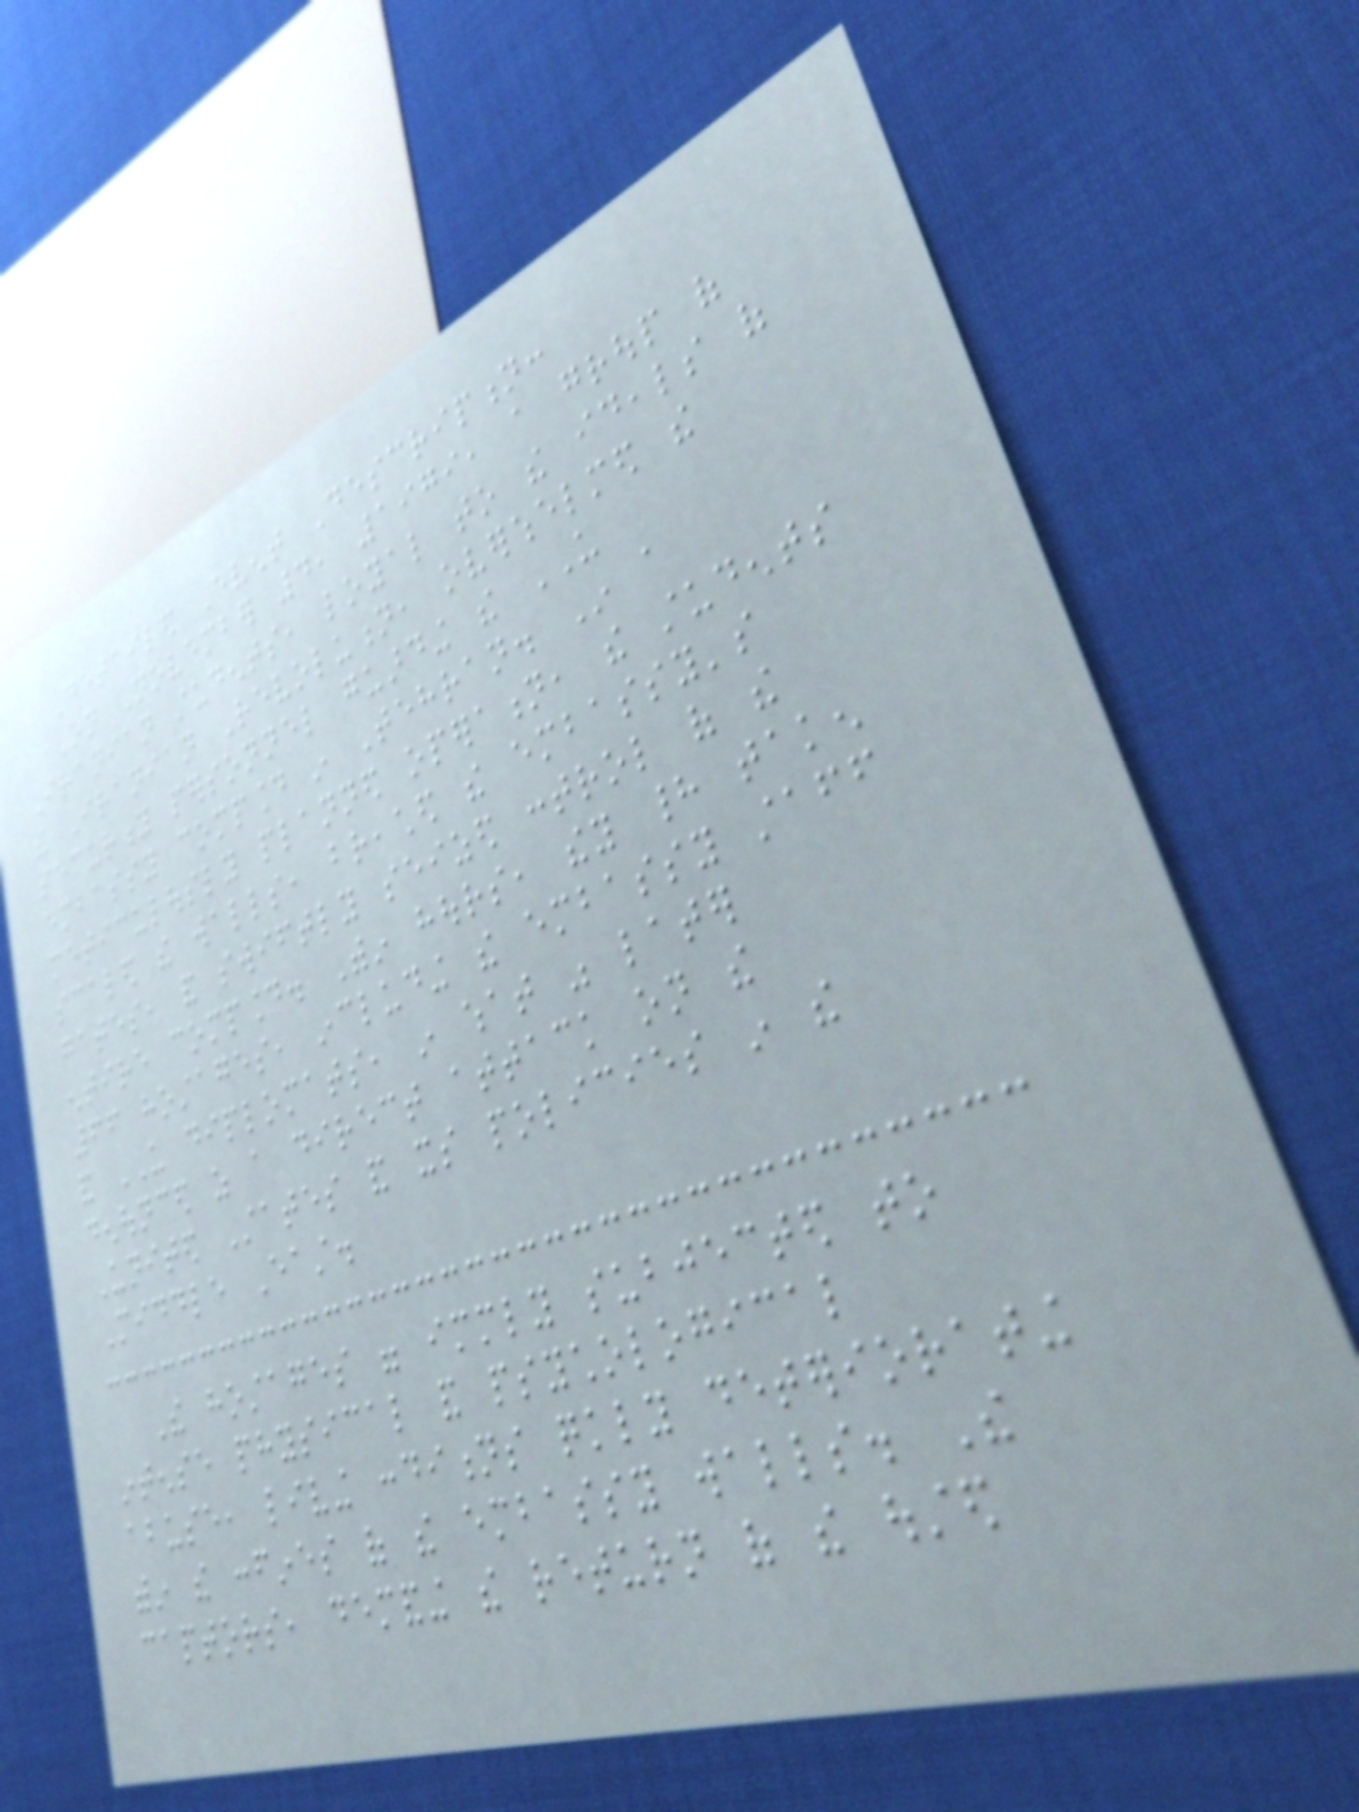Detailed Event Description:
On November 4, 1979, a group of
Iranian students, loyal to the ideals of
the Iranian Revolution, overwhelmed the
security personnel guarding the US
embassy compound in Tehran. In a
meticulously planned operation, the students
scaled the walls, breached the embassy's
gates, and swiftly seized control of the
entire compound. Within hours, they had taken
66 hostages, including the embassy staff
and US diplomats, in what was later
denounced as a direct attack on the
United States and its policies in the
Middle East.
The hostages were immediately subjected to
intense physical and psychological
abuse, living conditions quickly deteriorating
within the confines of the embassy walls. The
captors, demanding the return of the ousted
